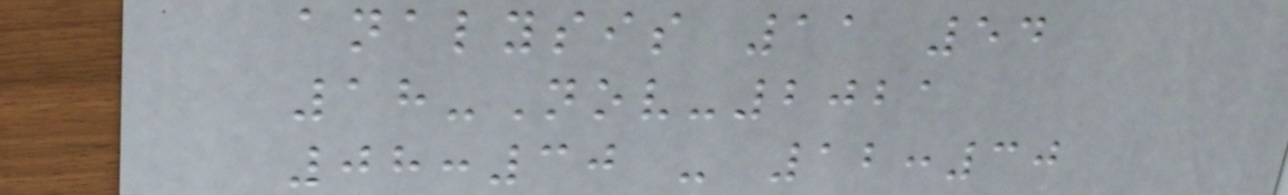analysis 11 54
18-Nov-2021
08:30 - 12:30
